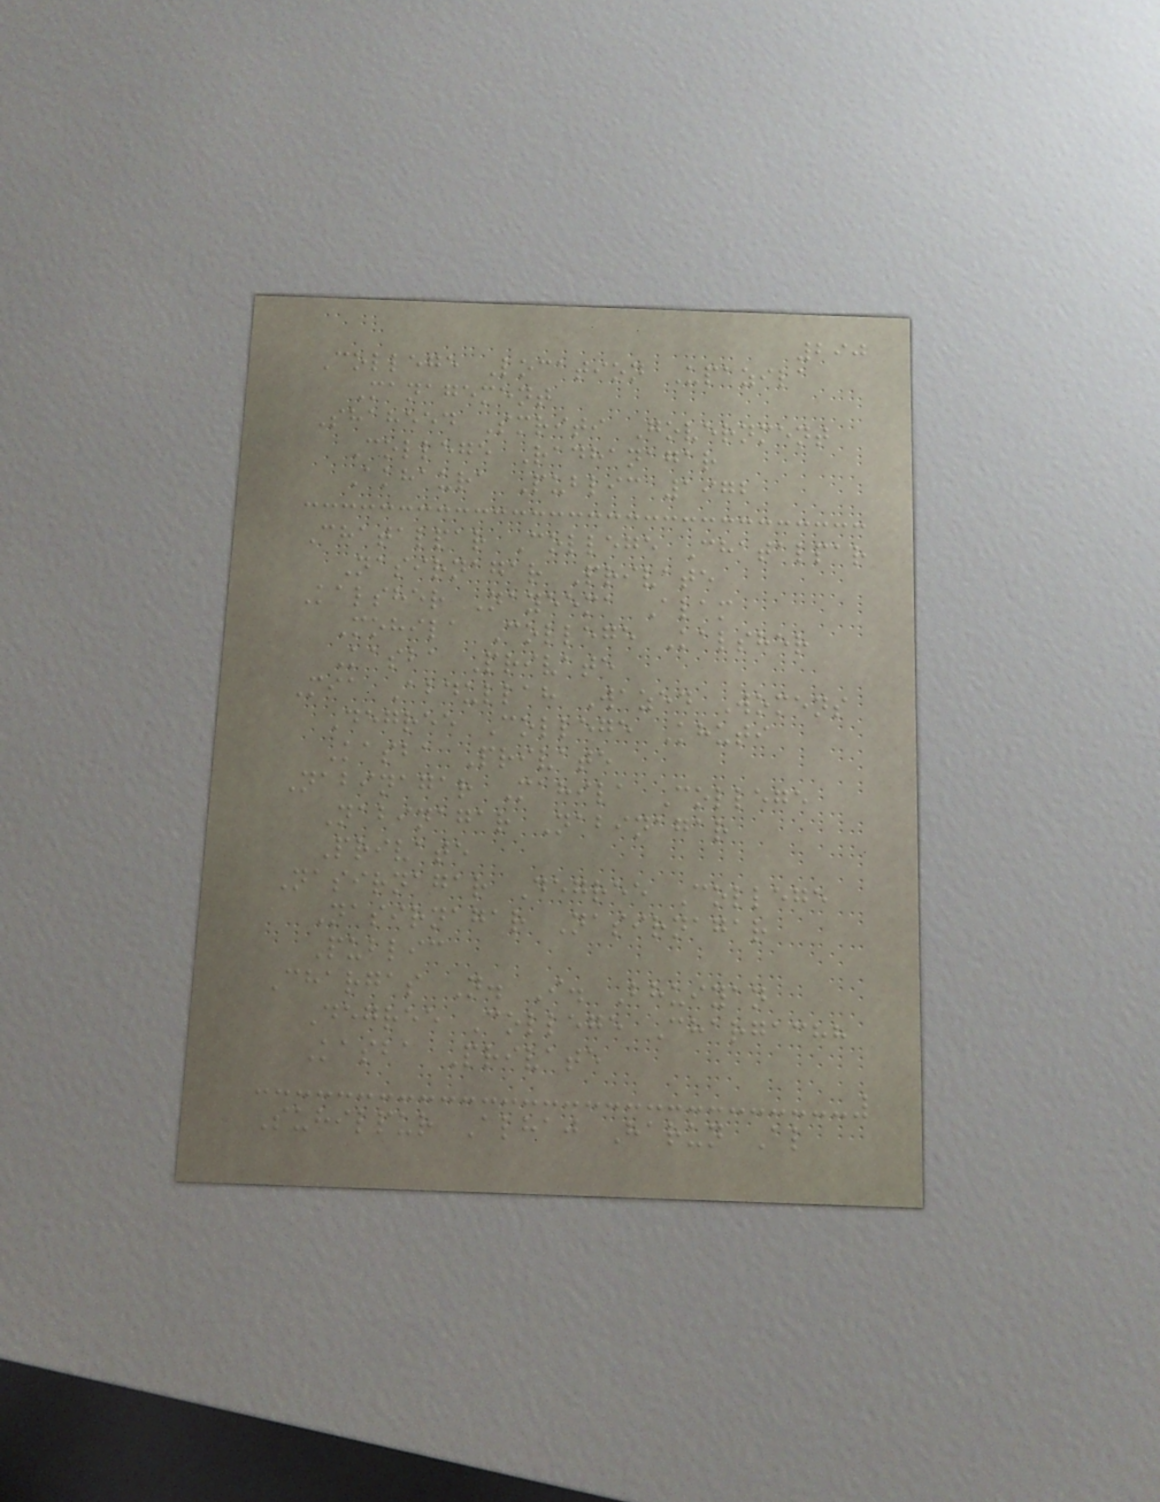290
College Location Upazila
Management
Shaheed Smriti Government
College Radhanagar
Akhaura Public 1972
Chatalpar College Chatalpar
Nasirnagar Private
Kalsher Nayeema Alam
Mohila College Kalsher
Kasba Private
Mia Abdullah Wazed Womens
Degree College Khuti
Kasba Private
Nabinagar Mahila College
Nabinagar Nabinagar
Private
Nasirnagar Degree College
Nasirnagar Nasirnagar
Public
Chargas N. I. Bhuiyan
Degree College Chargachh
Kasba Private
Suhilpur Alhaj Harun Al
